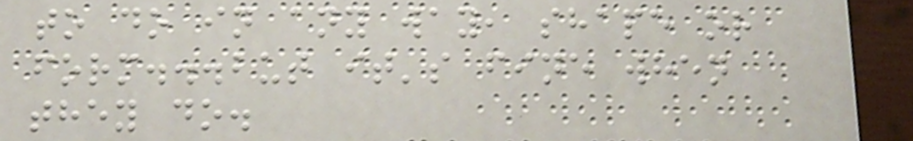to do in any way, shape or
form...but it's fine when
they do.
